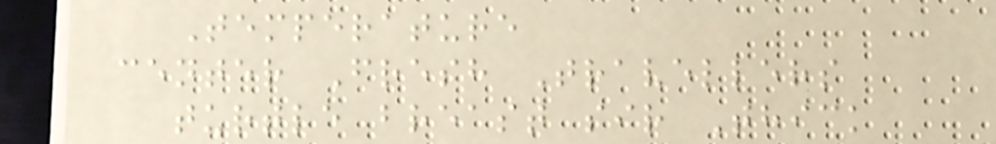Temperature
center Fresh Travellers
turtle breast sir Thick
